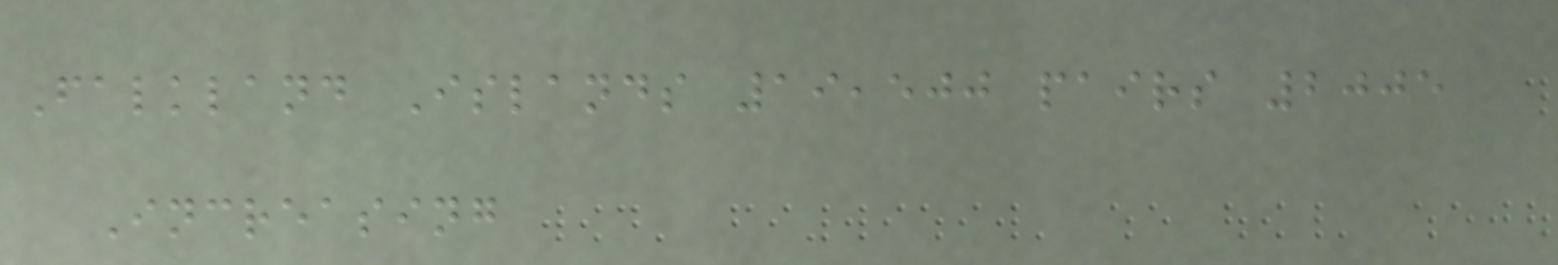Falkland Islands 19,500 pairs 2005
Increasing
